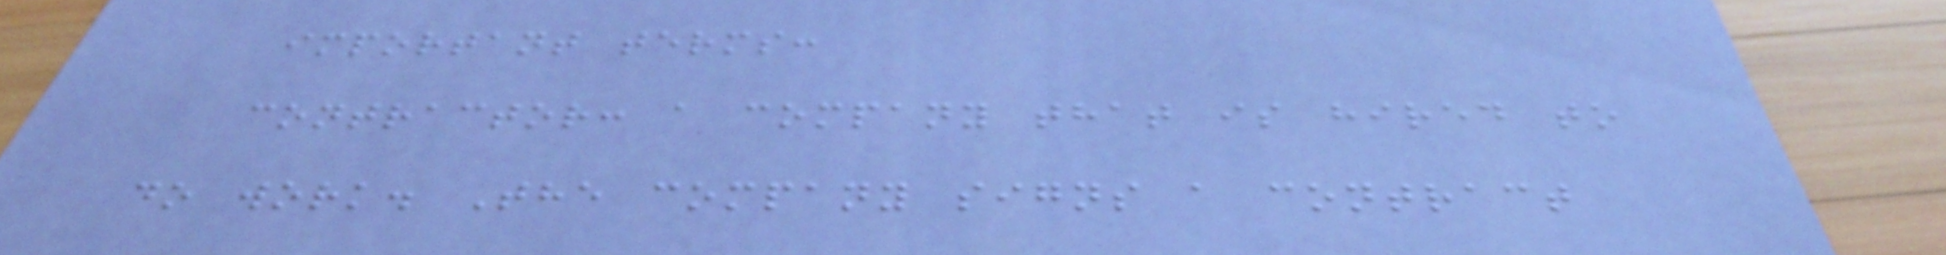important terms:
contractor: a company that is hired to
do work. The company signs a contract
